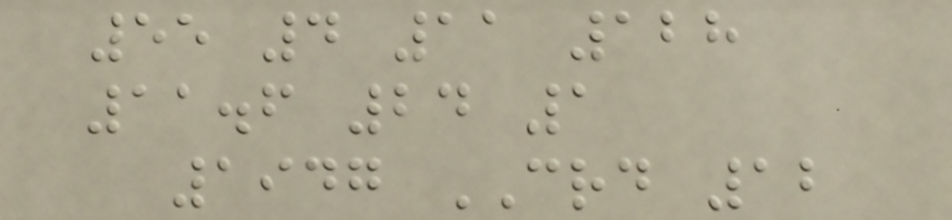55 4 11 128
11.6 24 1
1947 CRD 12
